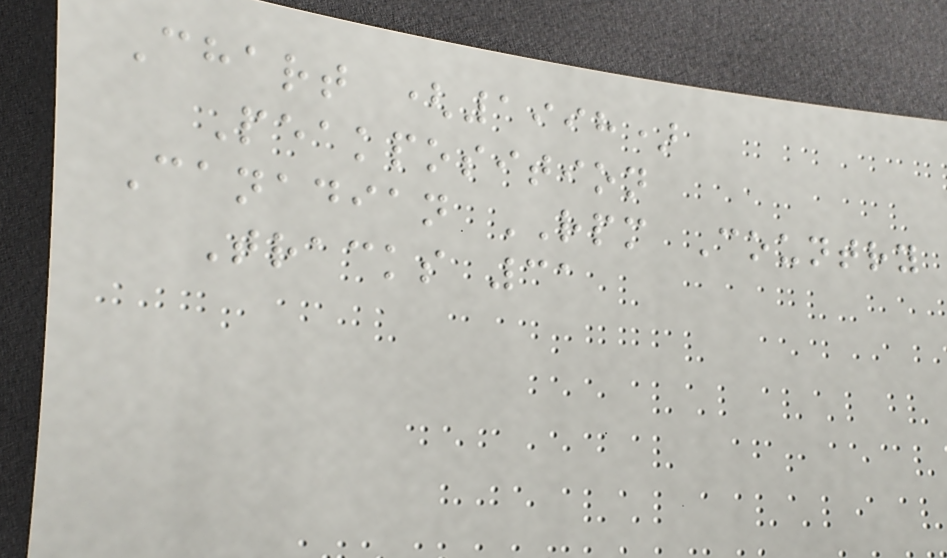Chart (1998)
Peakposition
Canadian RPM Country
Tracks 31
